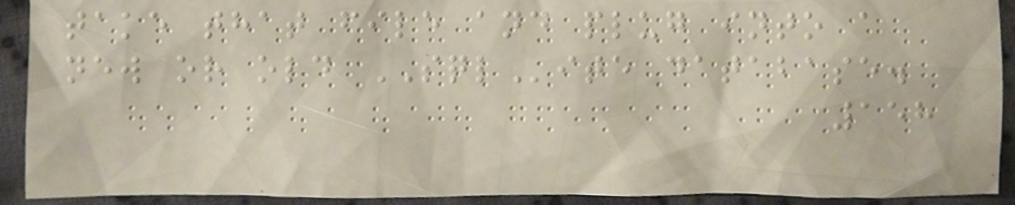take that file and plug into a
new or old SQLite database.
158
